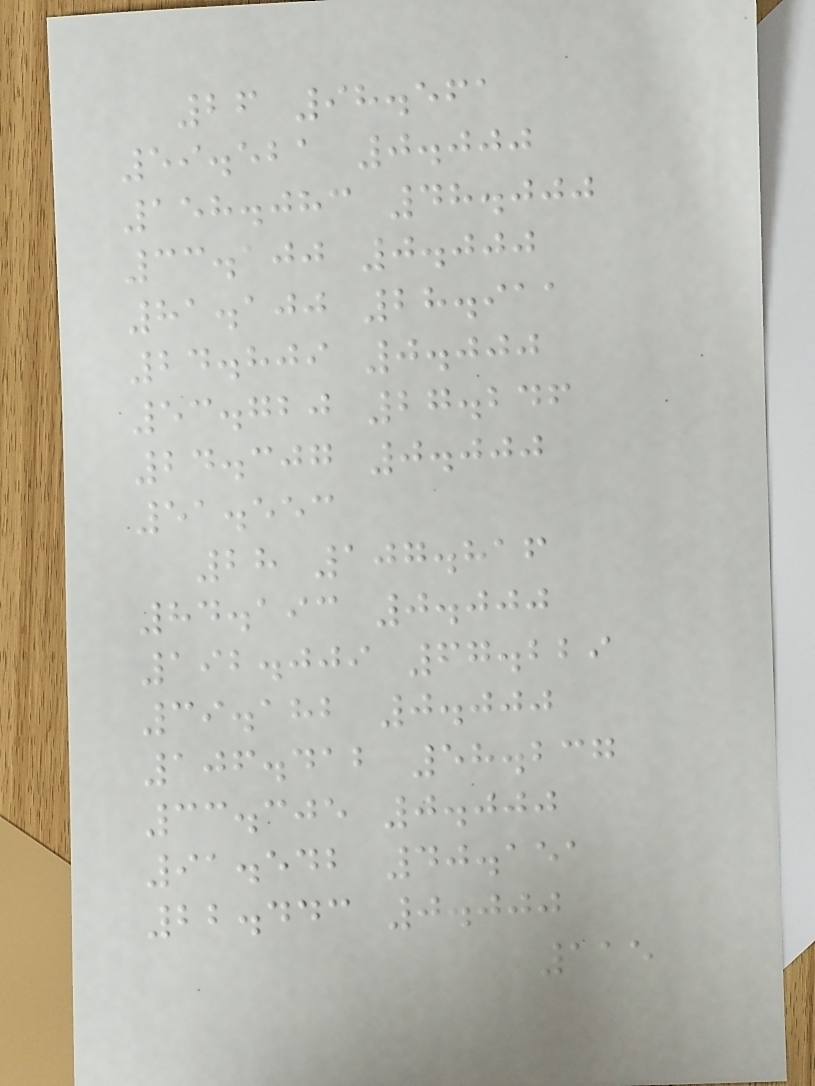26 98.561
59.521 0.000
158.083 48.000
33.100 0.000
81.100 28.911
24.809 0.000
53.720 27.246
24.307 0.000
51.553
28 107.816
84.193 0.000
192.009 67.229
39.182 0.000
106.412 58.237
33.305 0.000
91.542 40.151
22.443 0.000
115
